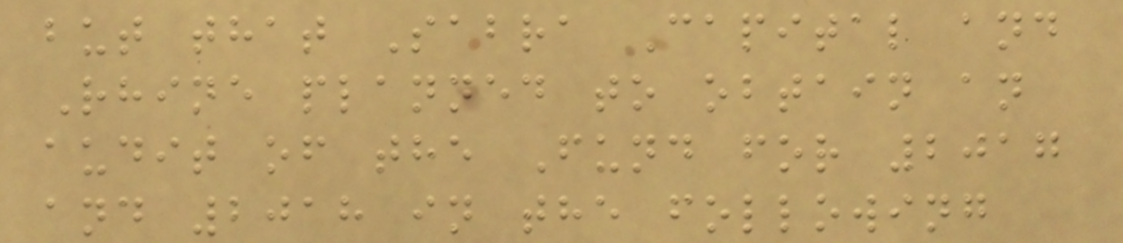but that Sabra Capital and
Rhine planned to obtain an
audit of the Fund for 2017
and 2018 in the following
